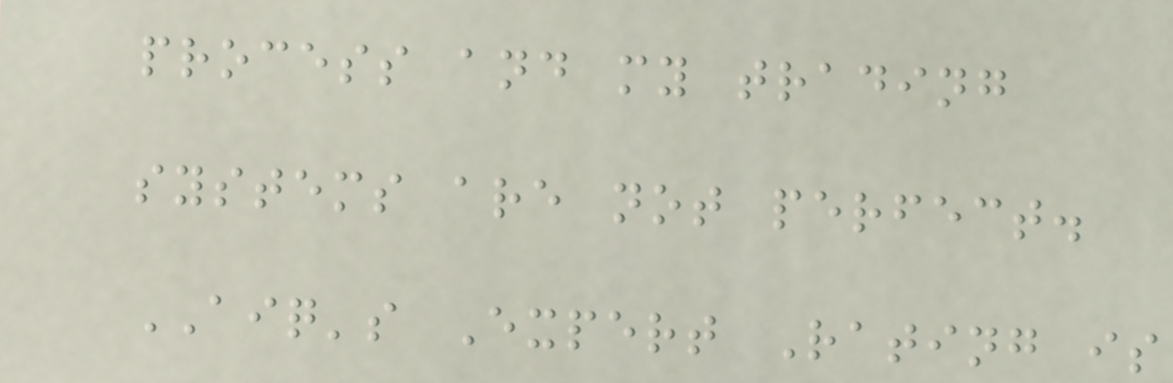process and my trading
systems are not perfect.
AIQ's Expert Rating is
